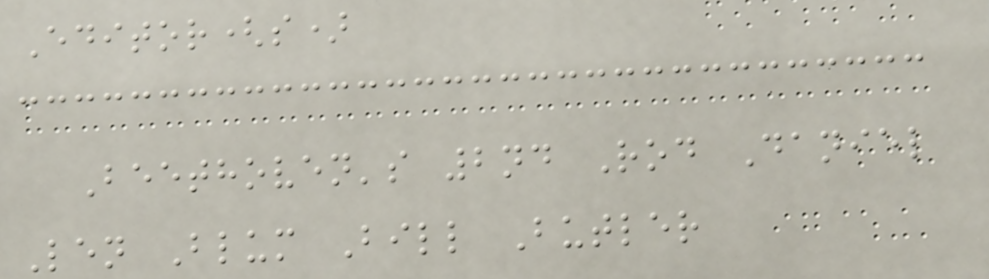Editor(s)
Beethoven's 2nd Rod Daniel
Len Blum Bill Butler
